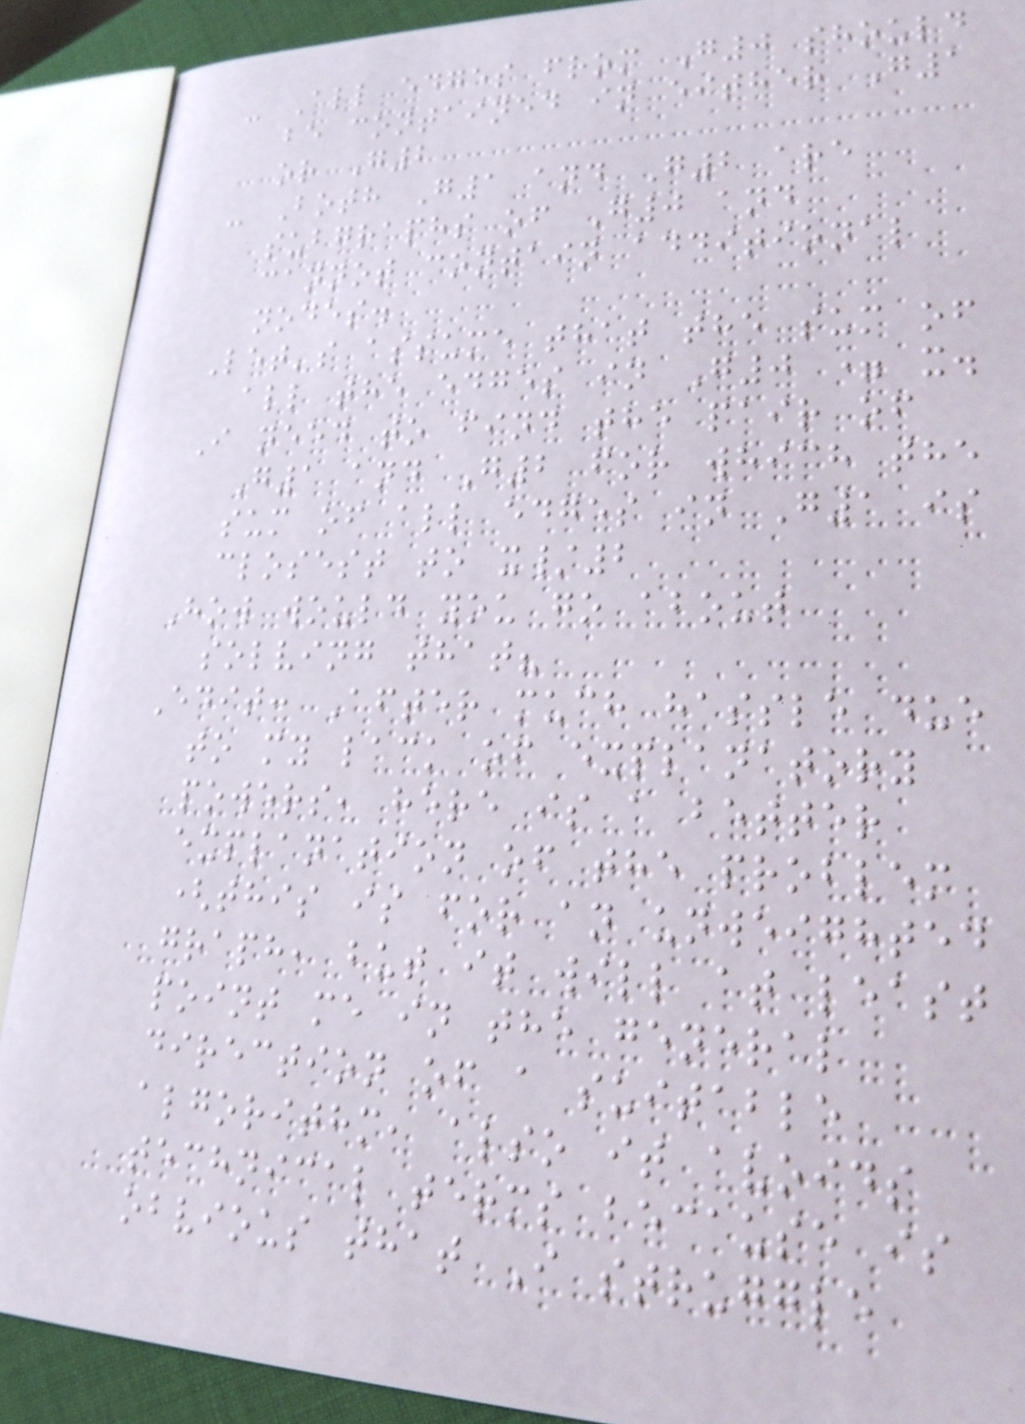- All edges from G0 should
be contained in either G1
or G2
- Both G1 and G2 are
subgraphs of G0 and
cannot contain additional
nodes.
Let's assume that the sum of
all the edges in G0 = x.
I need to find the pair of
G1 and G2 for which the
sum of all edges in G1 is
closest to x/2
How would you go about
solving that?
Edit: After much hassle due
to my lack of explanatory
powers, here is a better
explanation of the problem
(this is for an unweighted
graph, but it will at least
point me in the general
direction of a suitable
algorithm, also it avoids
technical terms because is
obvious that I struggle
